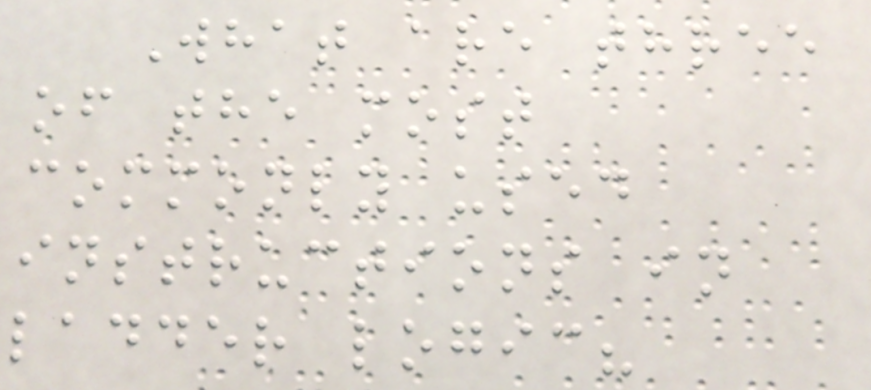What are three
of the most
commonly used
instructions in
ladder logic?
